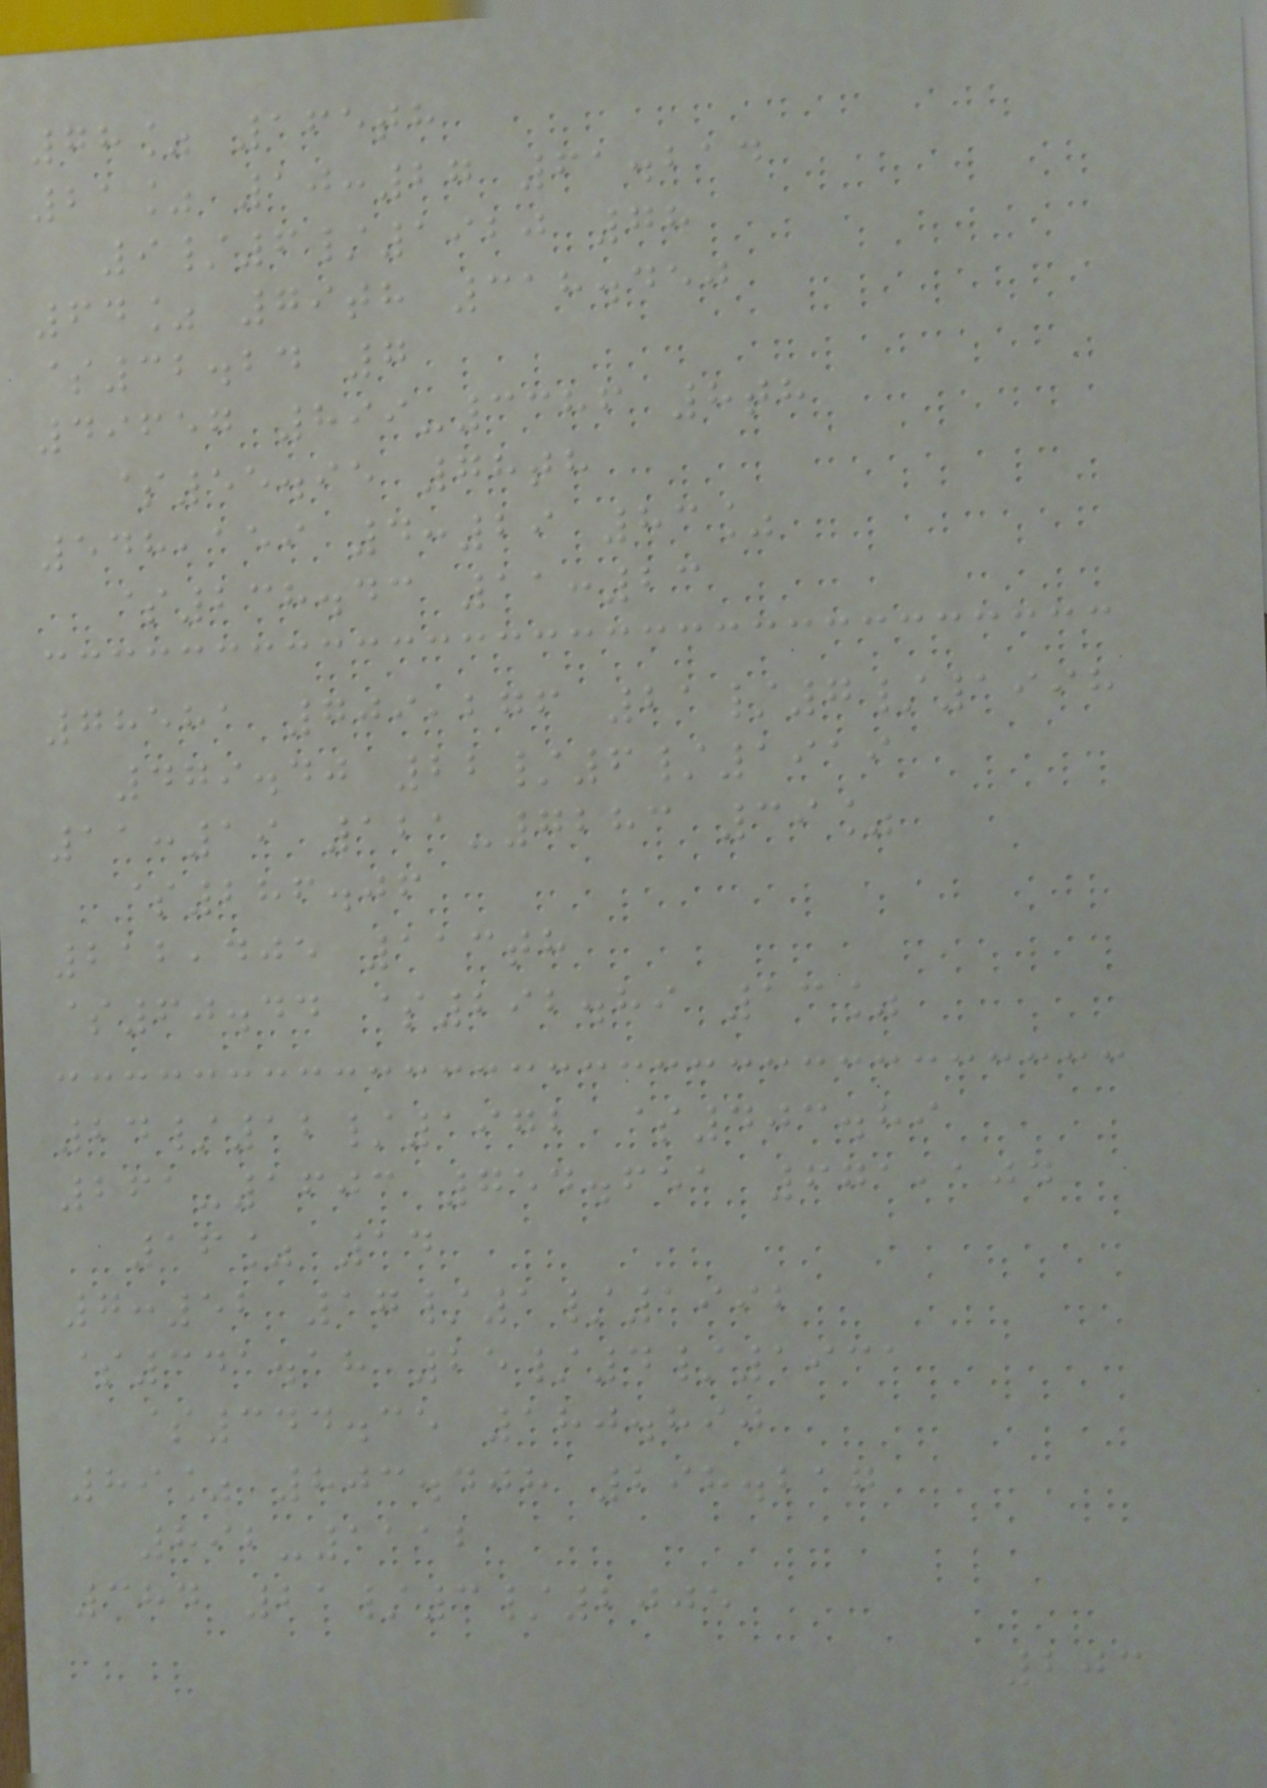78% 165th
21% 10:27 61.214
9/6/1920 78
64% 79th 318.450
$32.24 7
49657 899-3386 8th
$55.95 78th
548,159 4:29 83%
$238.43 11:23
78581 709,276 21/7/1998
479.40 22/6/1919
11:19 121-7283 39%
$286.06
212,405 113th
$60.44 $292.89 13%
24/12/1972 $403.89
261-1603 754.651 671,104
16% 14
7:52 17/1/1992
$341.18 25/4/1931
$344.35 180.890
89% 803.408 298.217
892-1112
384 21/3/2005
203
